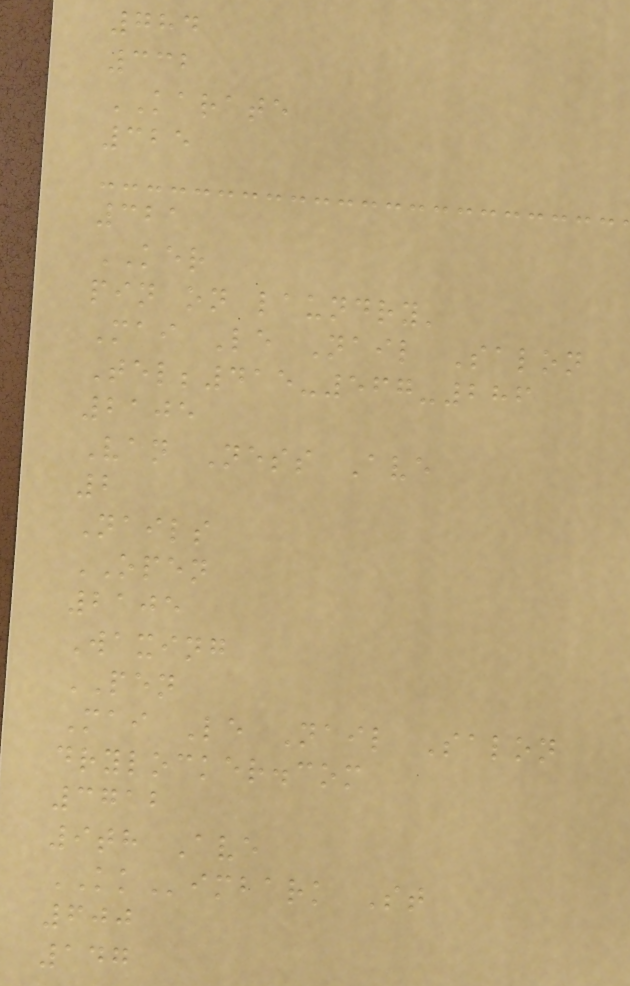784
332
KARATE
325
321
KER
pin on laundry'
Mai Le Nail Salon
Tel;415-567-286
2105
Van Ness Ave
2
Nails
OPEN
2105
Waxing
PEN
Mai Le Nail Salon
drylocker.com
3712
9th Ave
KKimbark St
600
147
